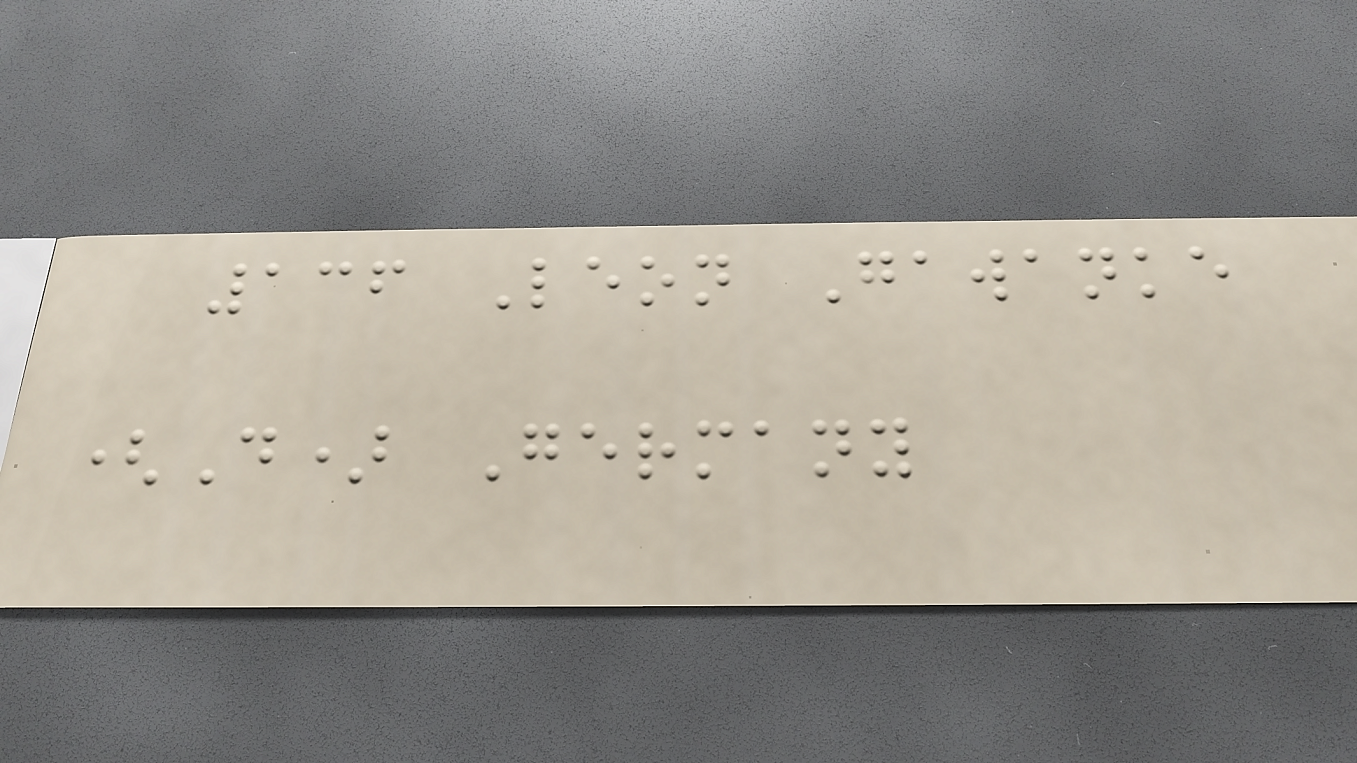136 Leon Gawanke
(D) Germany
